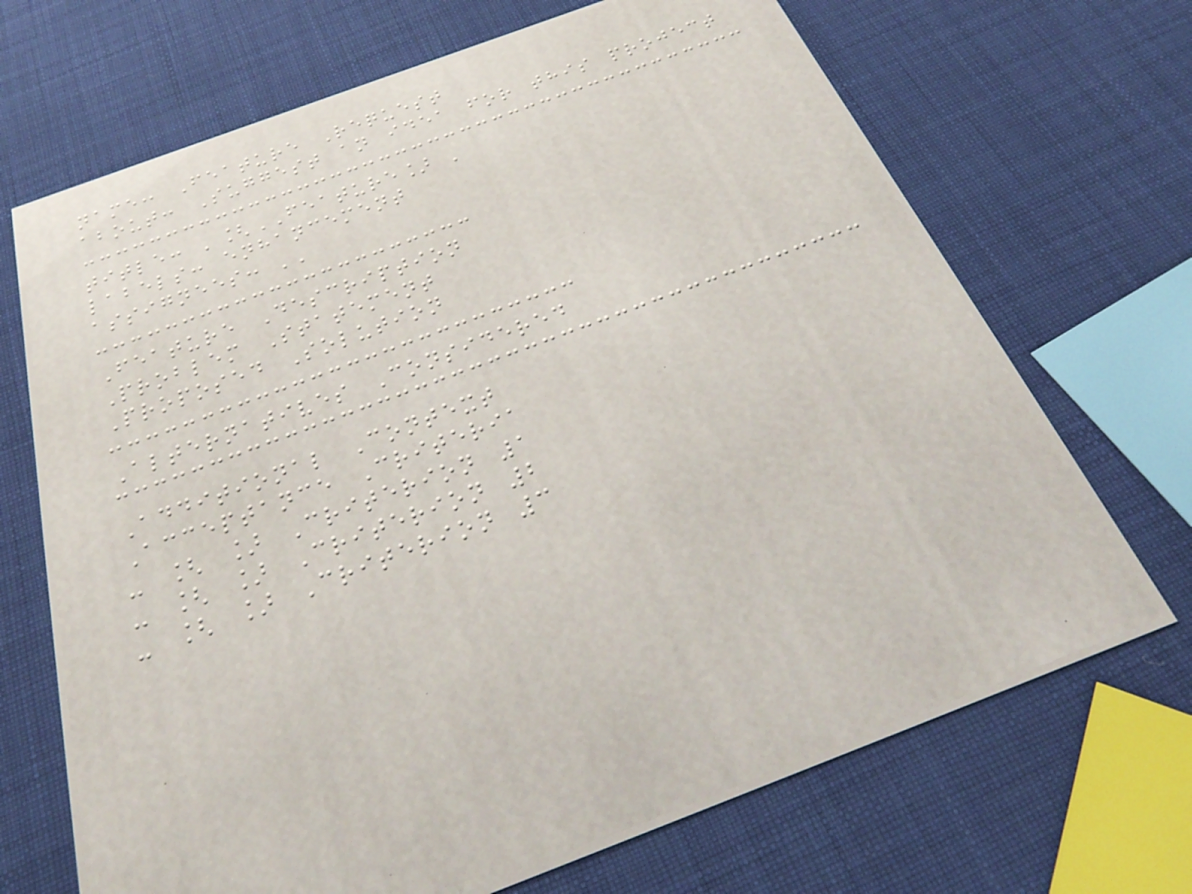name: Feature Request
about: Suggest an idea for this project
title: '[FEATURE] '
labels: enhancement
assignees: ''
Feature Description
Problem Statement
Proposed Solution
Alternatives Considered
Additional Context
Acceptance Criteria
- [ ] Criterion 1
- [ ] Criterion 2
- [ ] Criterion 3
